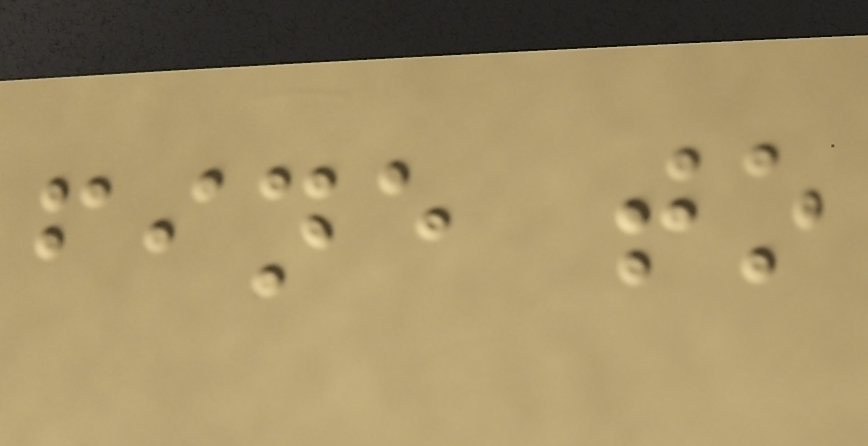fine to
